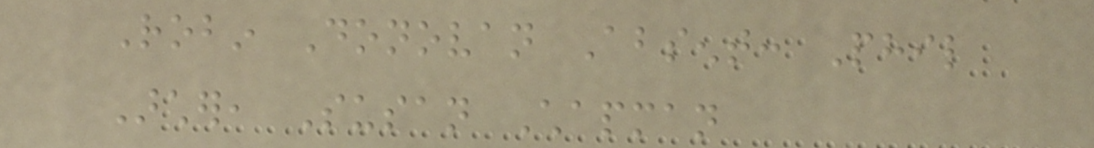Robin Donovan Absent: Phil
Archer, Susan Chapman
